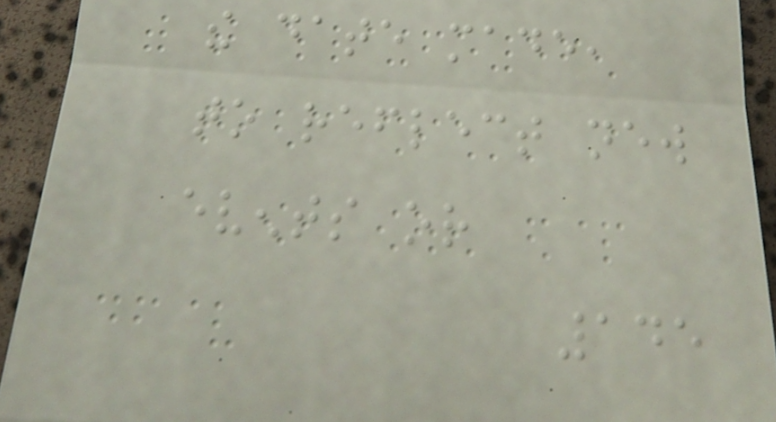the date made,
to reflect new
events or
145
